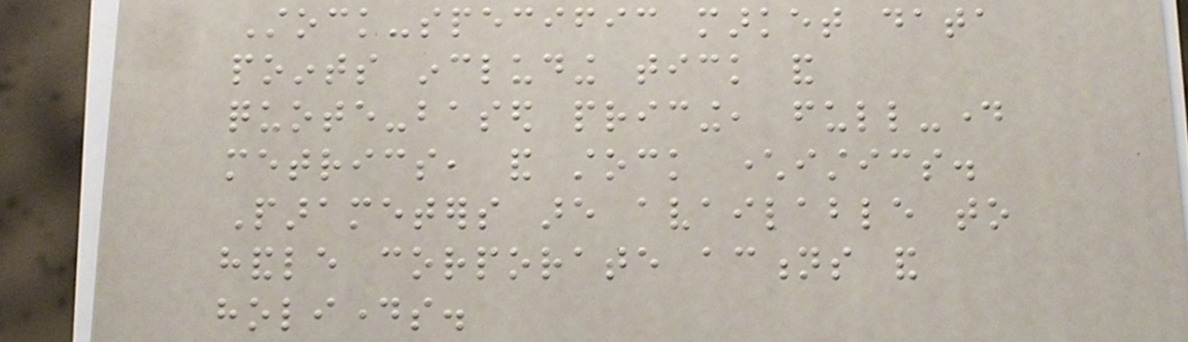Stock-specific market data
points including tick and
quote-based pricing, full-day
metrics, and stock characteristics.
Parameters are available to
handle corporate actions and
holidays.
